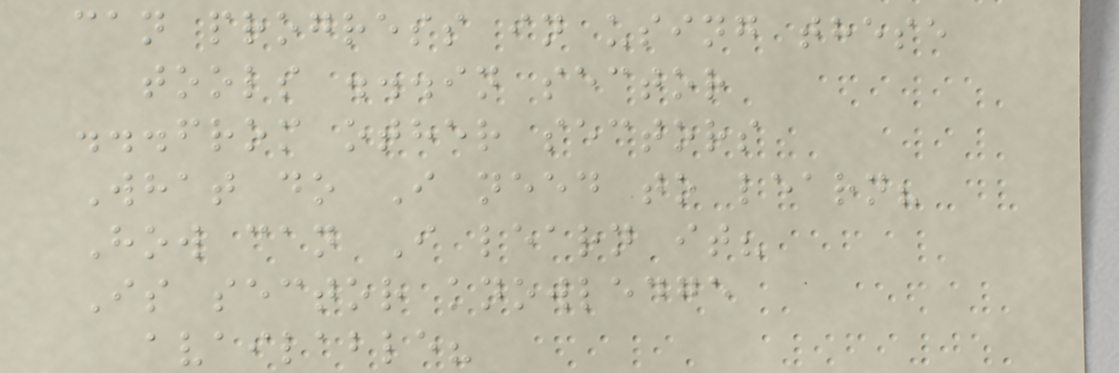can progress in using these
tools ...in sector
...from other sectors
What do I need to learn?
How can I learn it?
Is sector knowledge
available?
